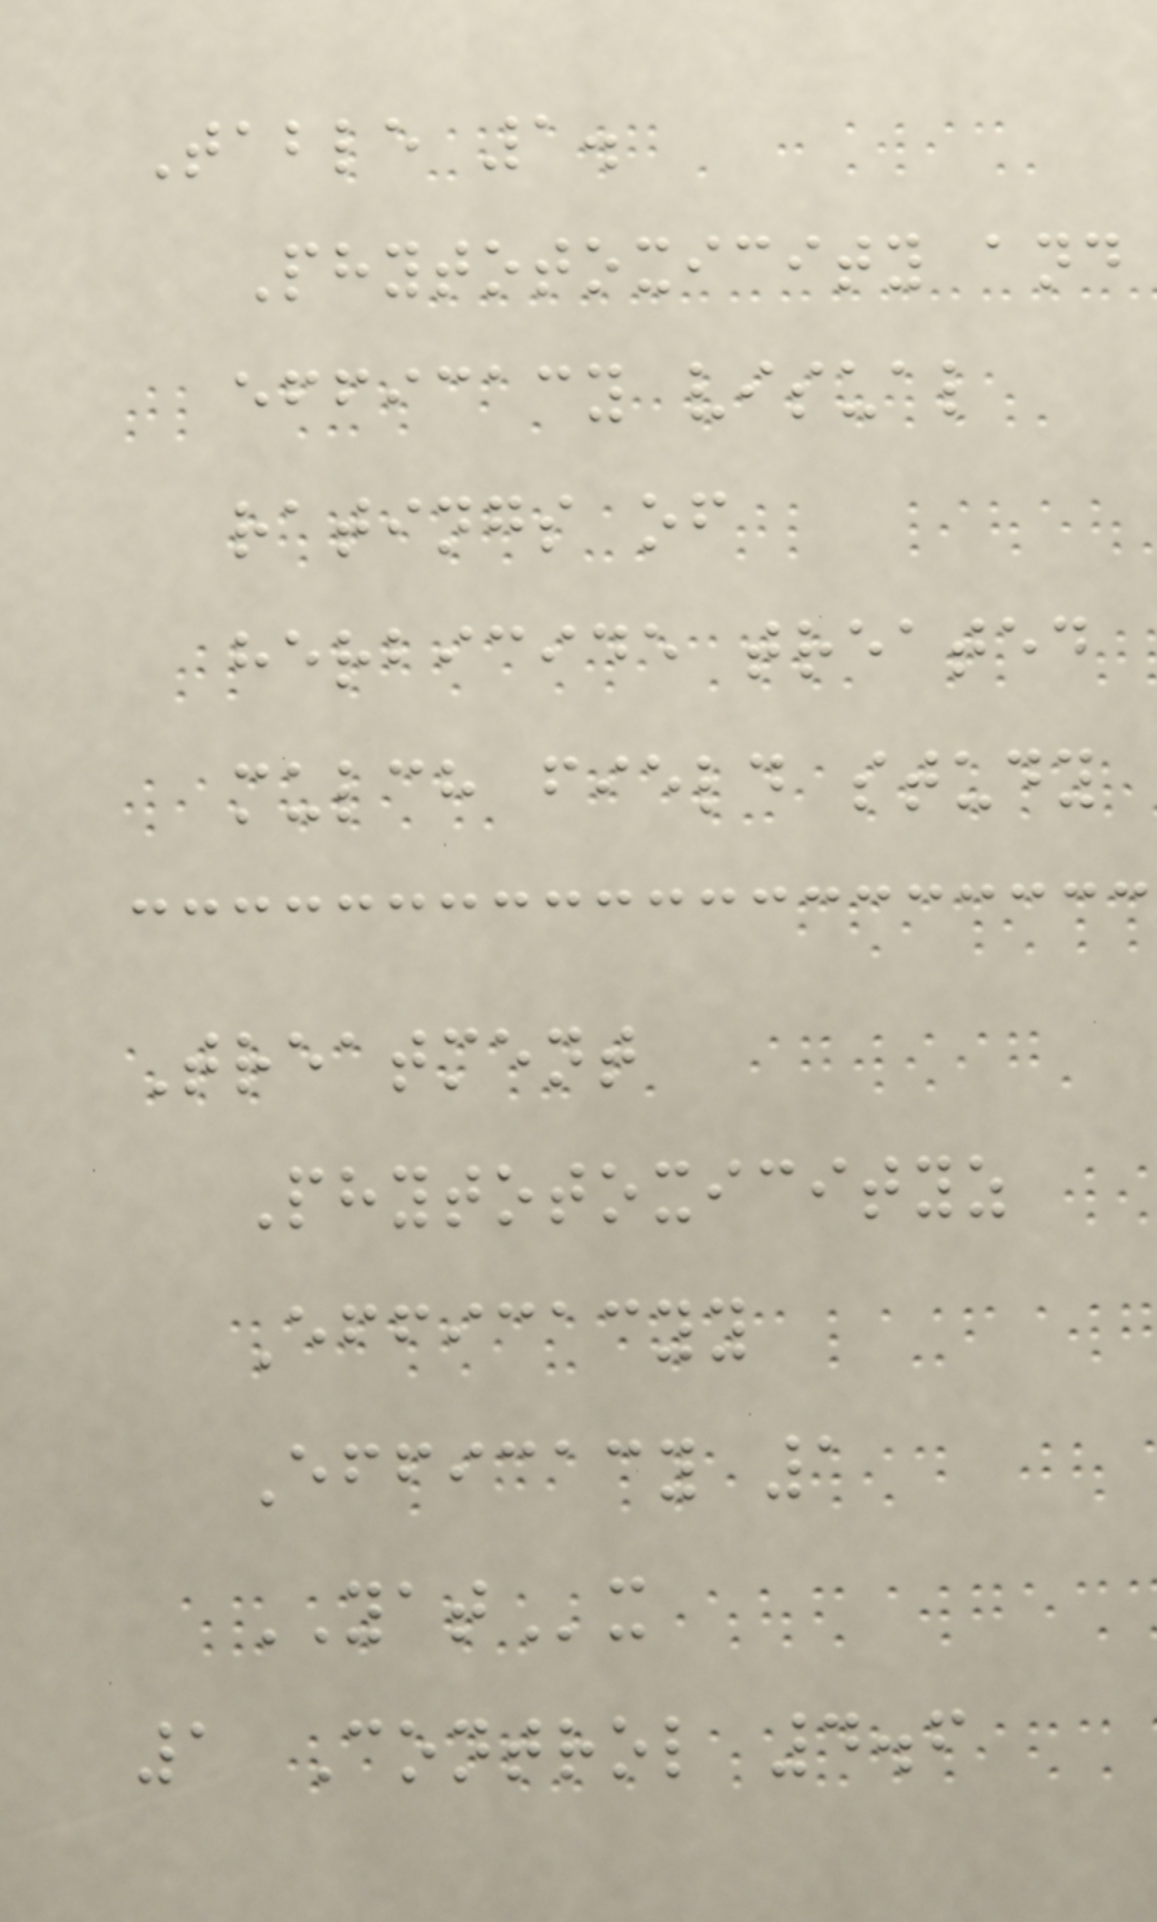Table 1.
Phytotoxicity and
efficacy visual
ratings of
herbicide treated
mulch field study
Treatment
Phytotoxicityz
Efficacyy
Efficacy 1
YATx
1 Control 4.6
